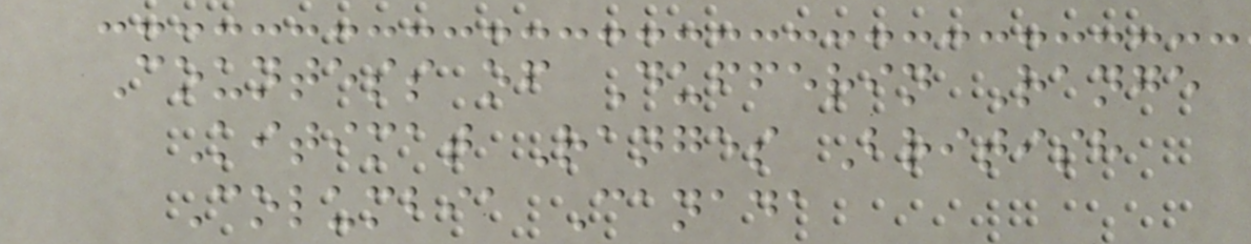Countess of Dufferin Range
Kitimat Ranges British
Columbia Canada
